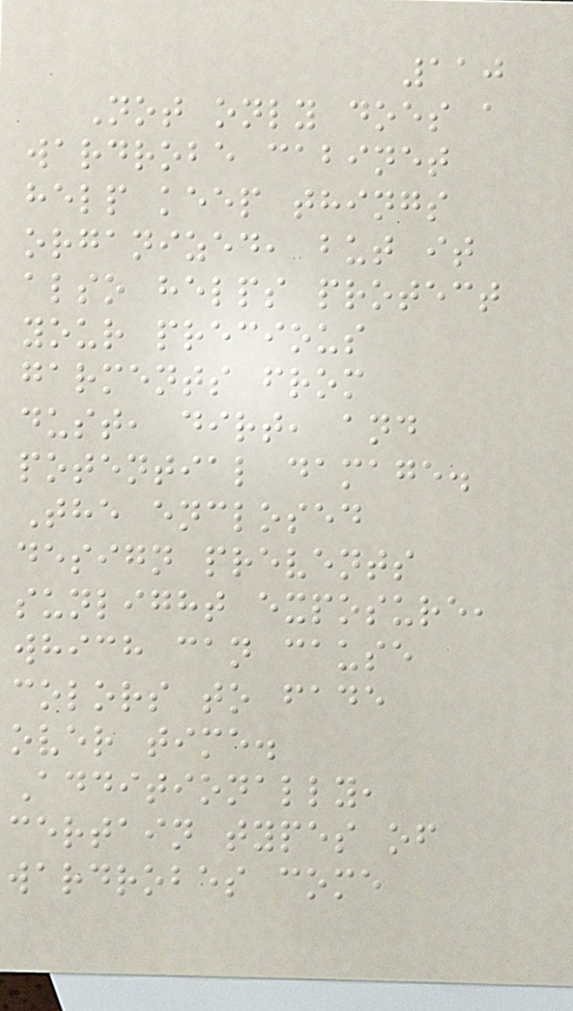110
Not only does a
wardrobe cabinet
help keep things
organized, but it
also helps protect
your precious
garments from
dust, dirt, and
potential damage.
The enclosed
design prevents
sunlight exposure,
which can cause
colors to fade
over time.
Additionally,
certain types of
wardrobes come
